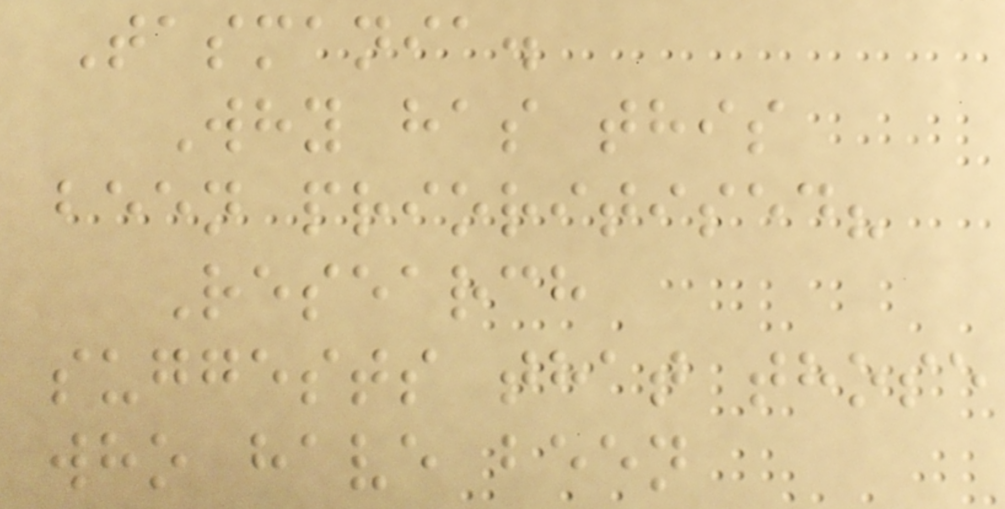Tasmania.
Why has this
been prioritised?
Research
suggests that those
who have been
